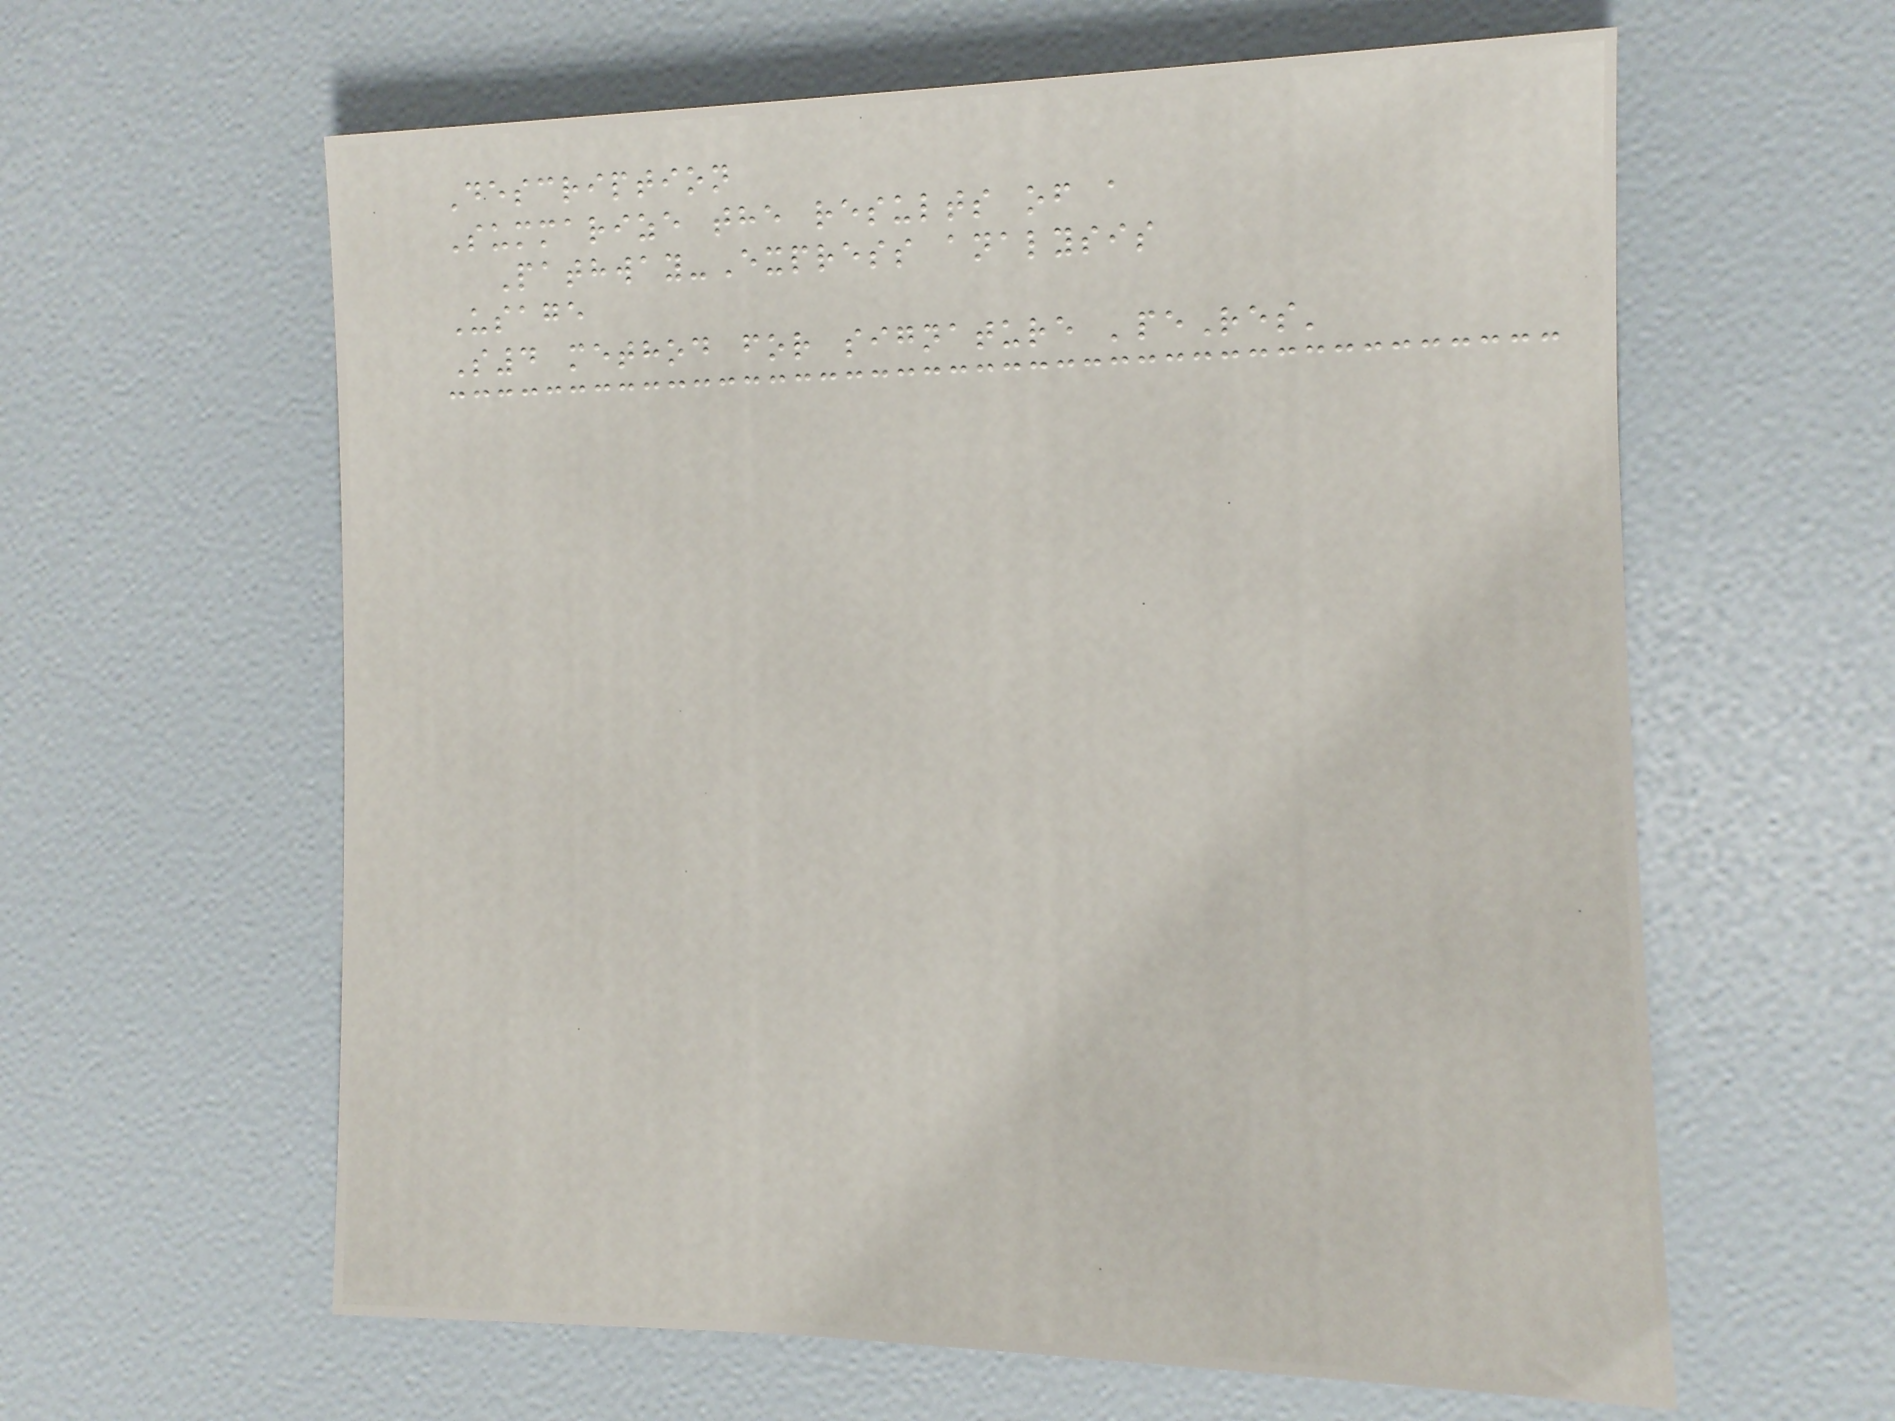Description
Summarize the results of a
Pathway-Express analysis
Usage
S4 method for signature 'peRes'
